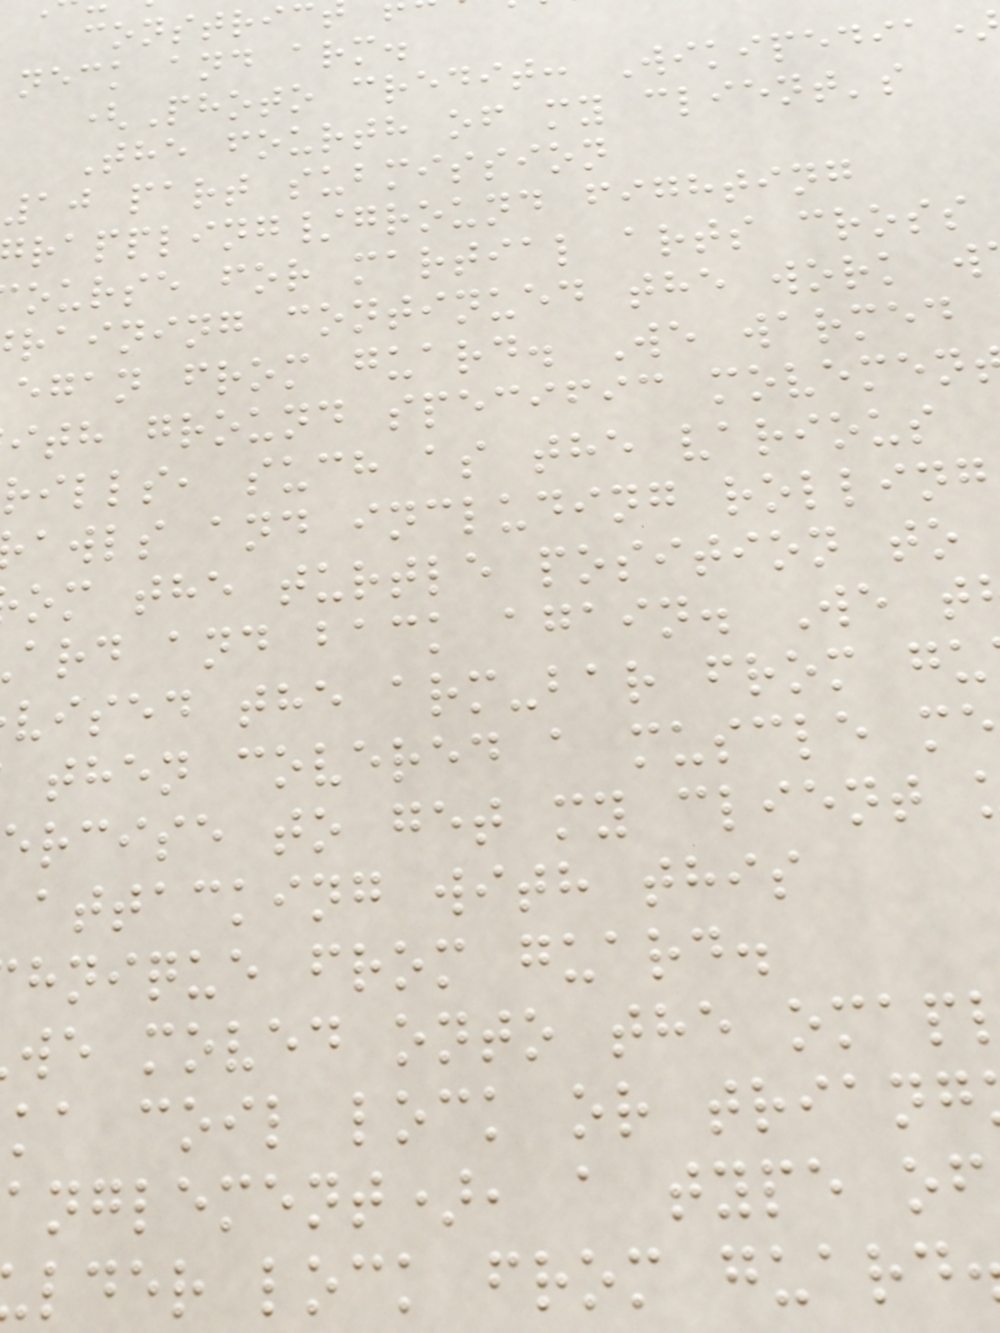constric
neck and arm.
(Photo credit: Wikipedia
The fourth of my client's
10 part submission
rappling/ground fighting
ourse for martial arts cross
raining continued the work w
egan from guard. We warmed
ith ground specific movemen
rills, such as the various
awls and including rolling
om the turtle position to
ard and back again. We t
vised the arm-bar from gu
then covered a muscle me
ercise to get my client
attacking with this
hnique from guard.
we moved onto the omap
ka coil lock or triang
anglement), a type of
lder lock from guard
